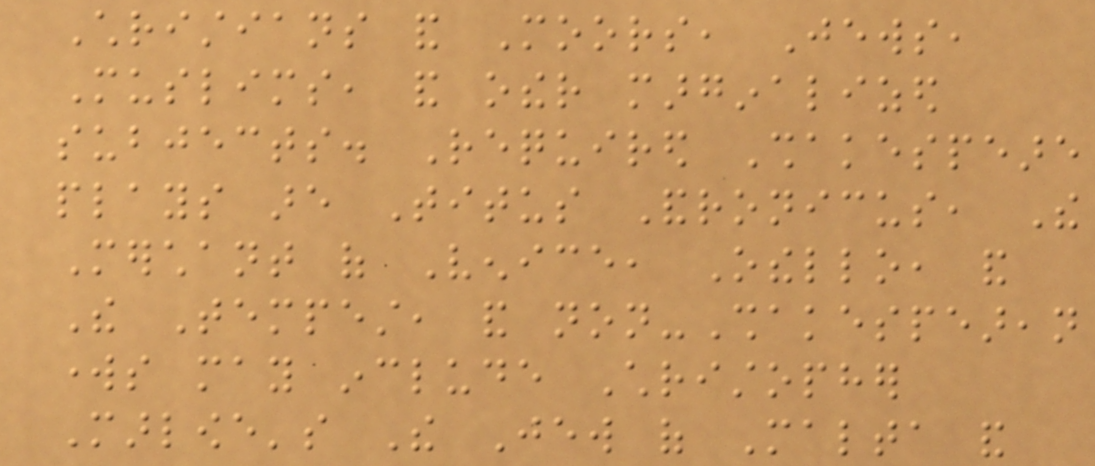Christians and Moors, Jews,
Muslims, and other marginalized
subjects. Required Shakespeare
plays are Titus Andronicus, The
Merchant of Venice, Othello, and
The Tempest, and non-Shakespearean
works may include Christopher
Marlowe's The Jew of Malta and
